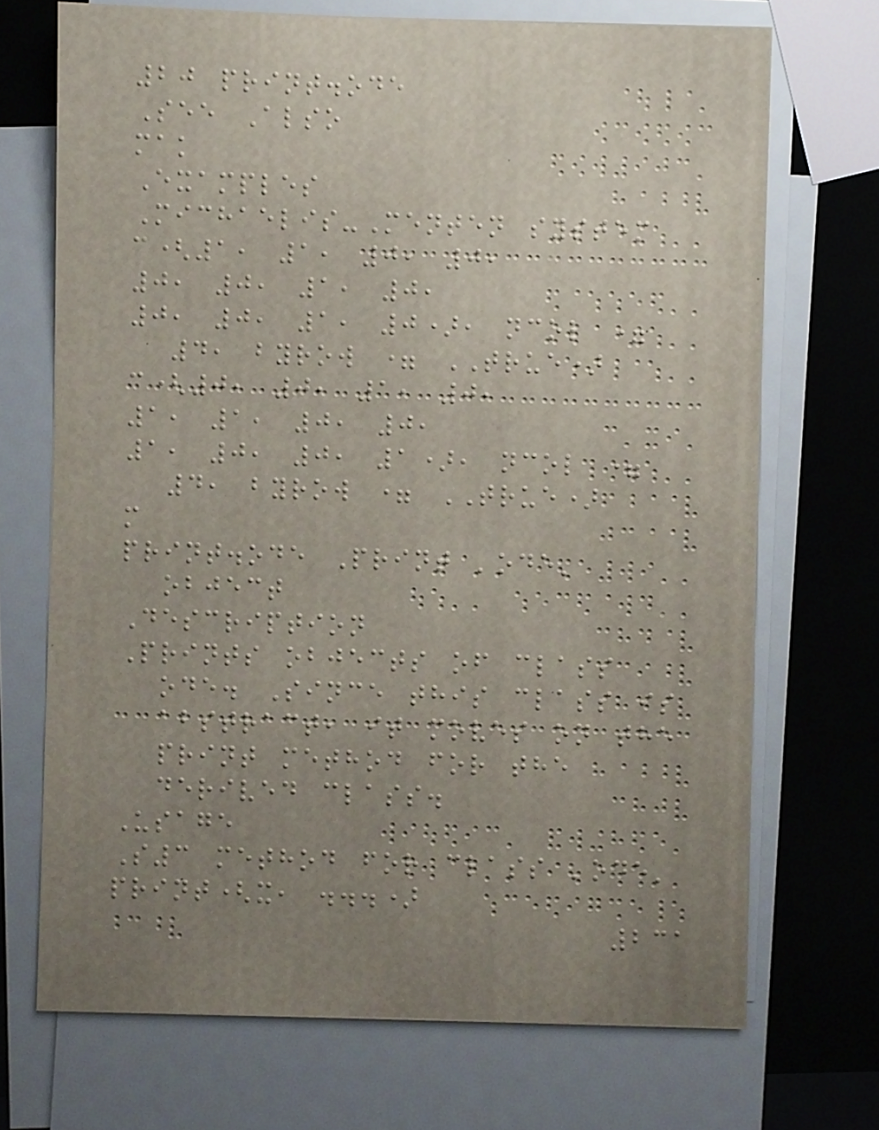20 print.ode
See Also
mak
Examples
Michaelis-Menten system
c(1, 1, 0, 0,
0, 0, 1, 0,
0, 0, 1, 0), ncol =
4, byrow = TRUE)
c(0, 0, 1, 0,
1, 1, 0, 0,
1, 0, 0, 1), ncol =
4, byrow = TRUE)
m
print.ode Print 'ode'
object
Description
Prints objects of class
ode. Since this class is
abstract, it moves on the
print method for the
derived class.
Usage
S3 method for class 'ode'
print(x, ...)
231
